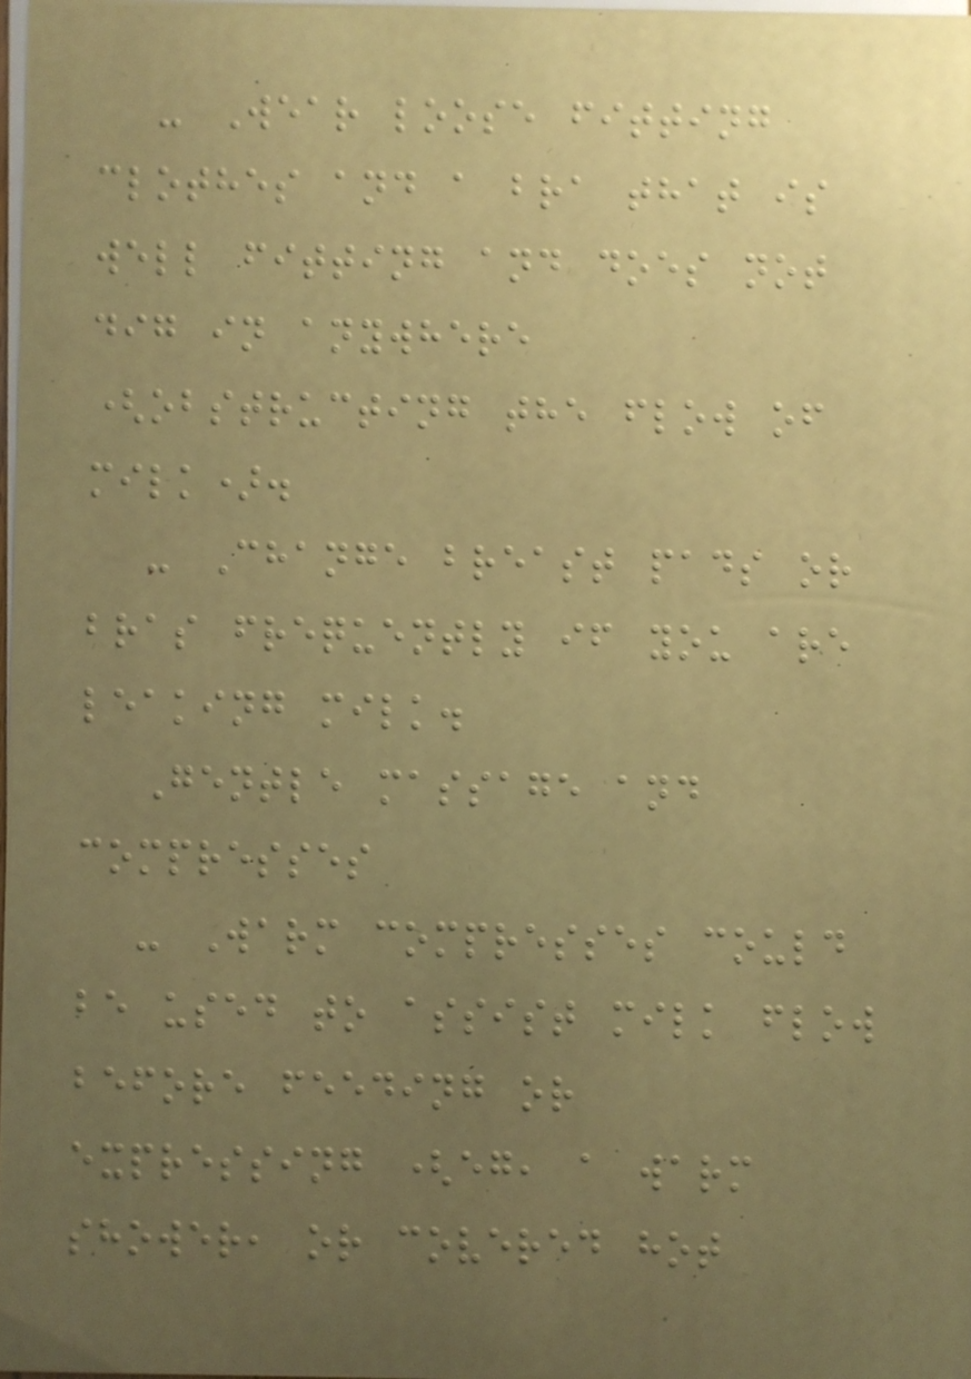- Wear loose fitting
clothes and a bra that is
well fitting and does not
dig in anywhere
(obstructing the flow of
milk).
- Change breast pads or
bras frequently if you are
leaking milk.
Gentle massage and
compresses
- Warm compresses could
be used to assist milk flow
before feeding or
expressing (eg, a warm
shower, or covered hot
